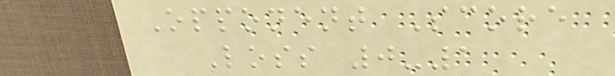Opponent Score
Loss 0-1
